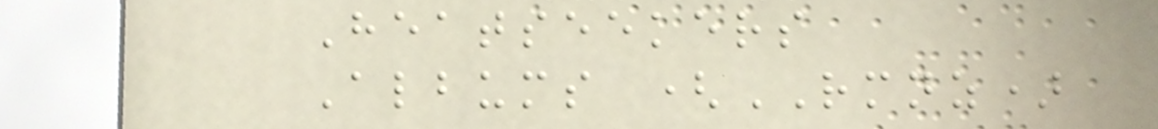Heatseekers
Albums (RMNZ)
